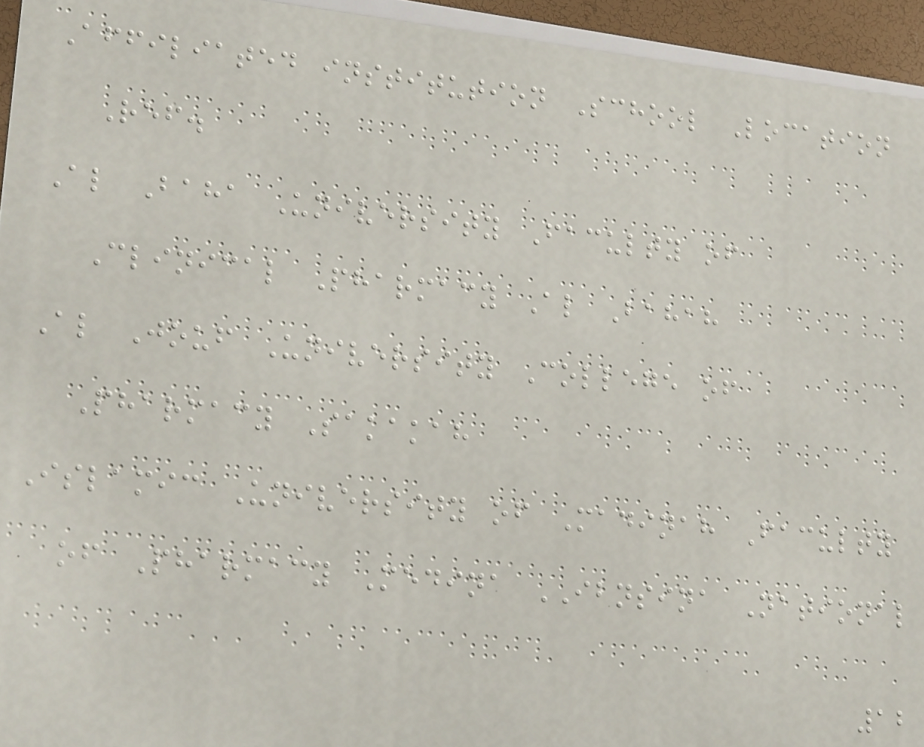Affiliated institution School Location
Ref.
Al Baha University Faculty of
Clinical Pharmacy Al Bahah
Al Jouf University College of
Pharmacy Sakakah
Islamic University of Madinah Faculty
of Pharmacy Medina IBNSINA National
12
